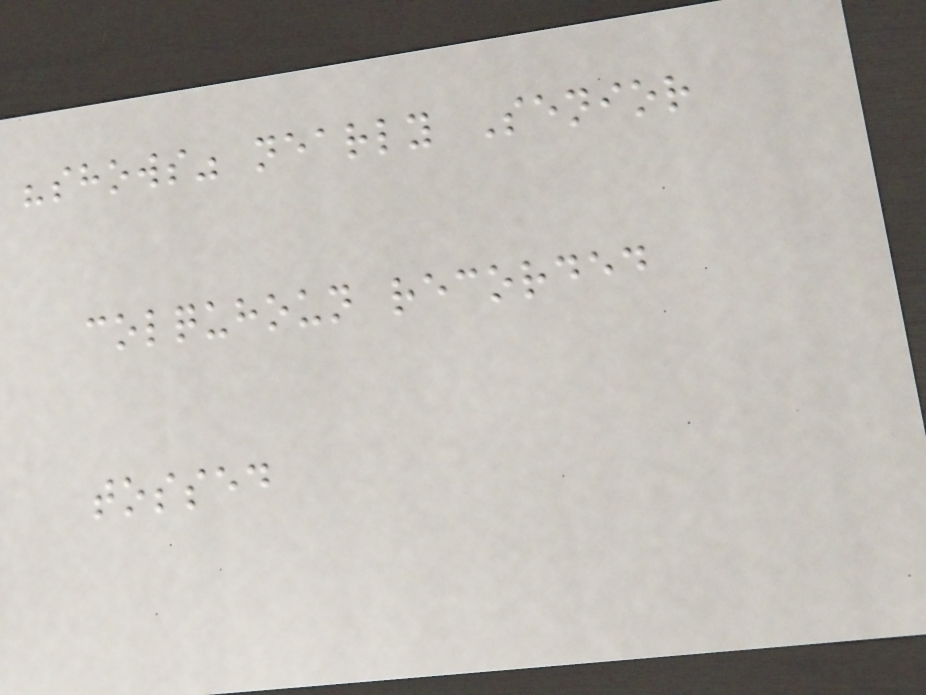"shows" nearly Senior
colquhoun recorded
tossed
